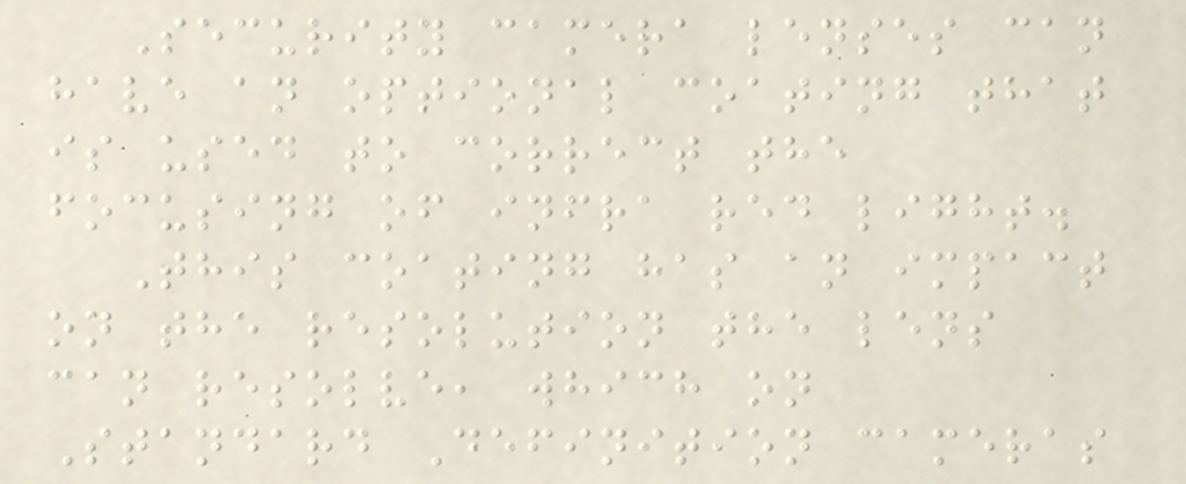Security camera lenses can
have an optional coating that
is used to correct the
focusing of infra red light.
This coating has an impact
on the resolution the lens
can resolve, which on
Standard Definition cameras
